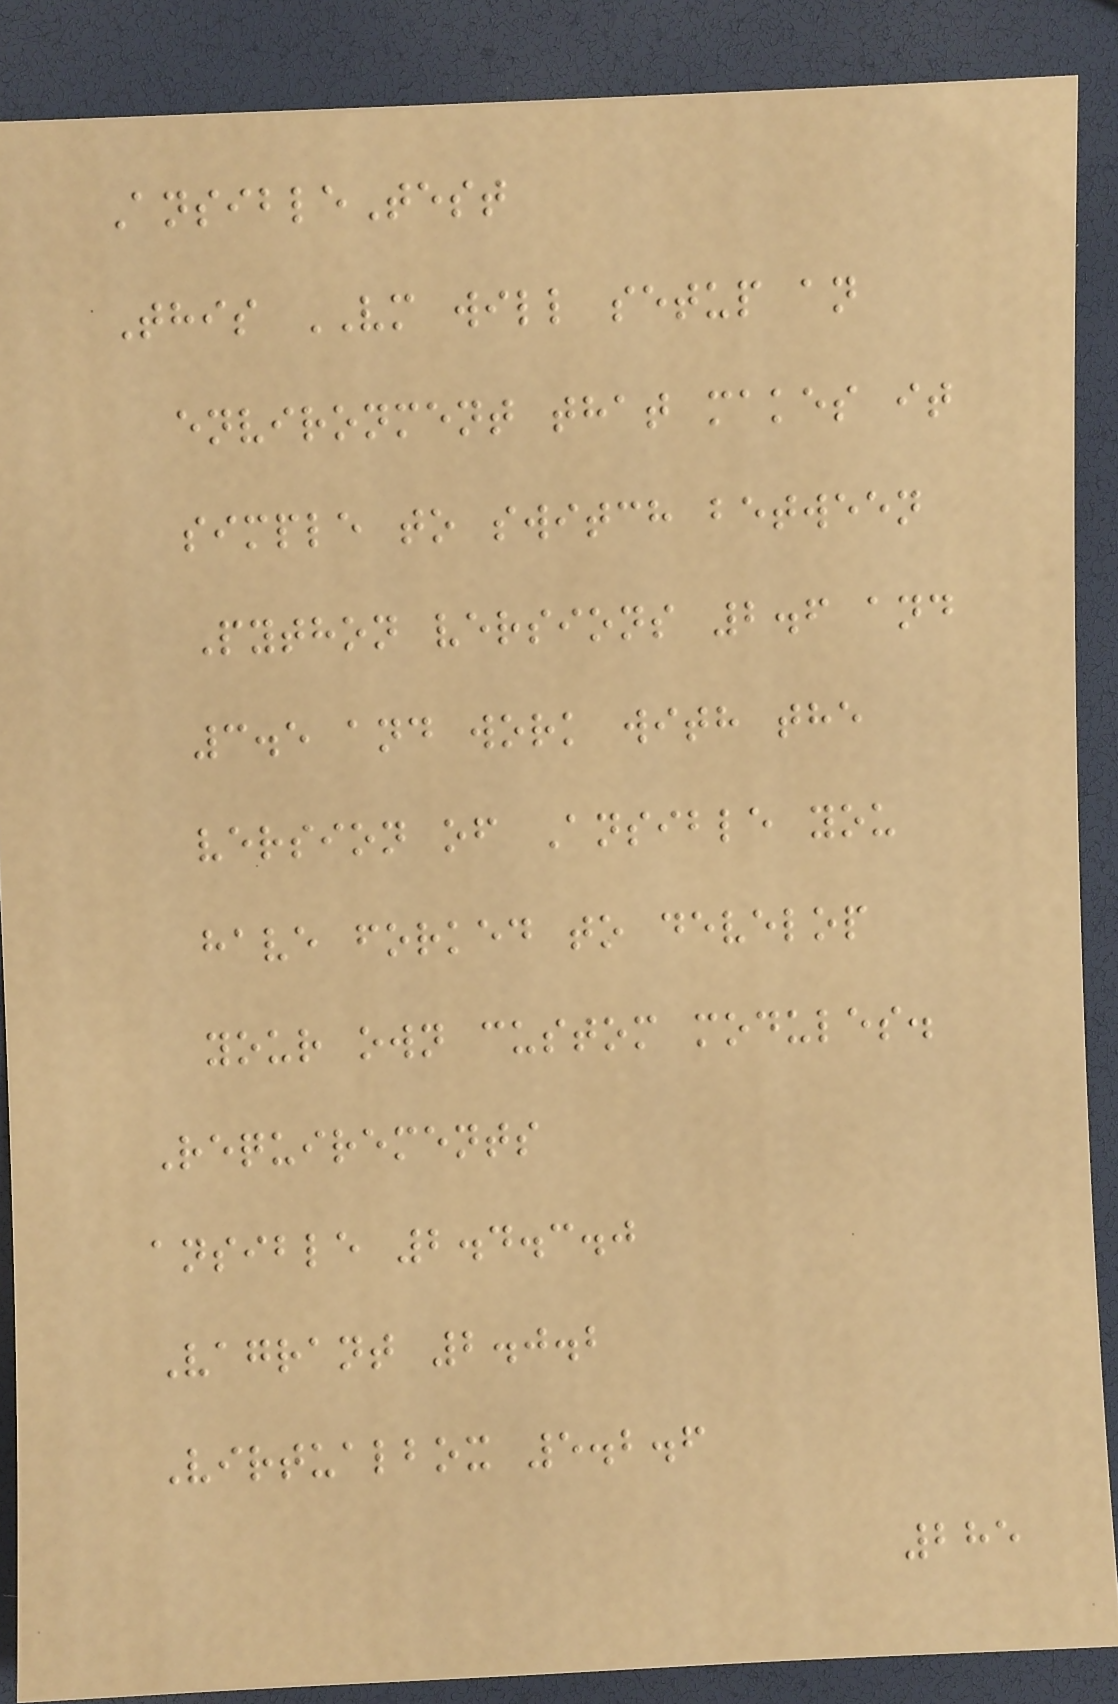AnsibleTest
This VM will setup an
environment that makes it
simple to switch between
Python versions 2.6 and
3.5 and work with the
version of Ansible you
have forked to develop
your own custom modules.
Requirements
ansible 2.4.3.0
Vagrant 2.0.2
Virtualbox 5.2.6
285
